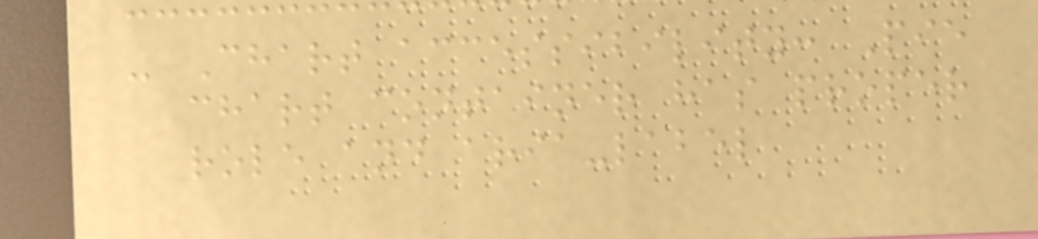- Chart accessibility: Pie
chart container has proper
role and aria-label
